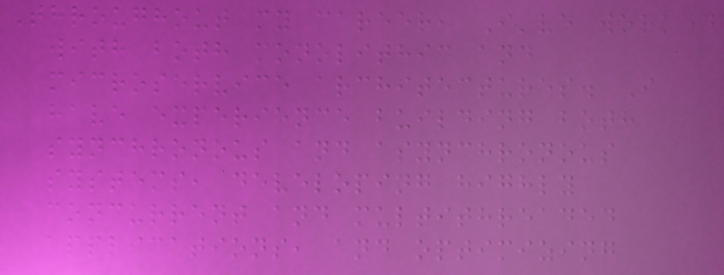Throughout my career, I've worked
with both monolithic and
microservice architectures. I
have experience building both
synchronous and asynchronous
systems, developing highly
concurrent and multithreaded
applications, and optimizing
